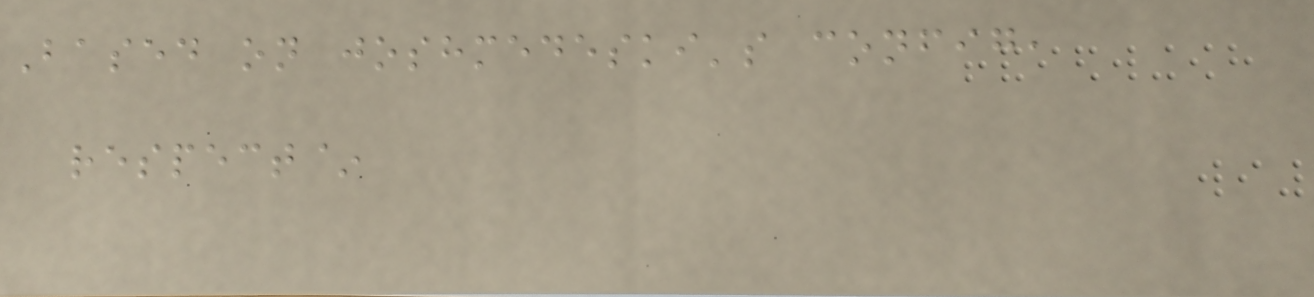Based on joshmedeski's config,
respect~
